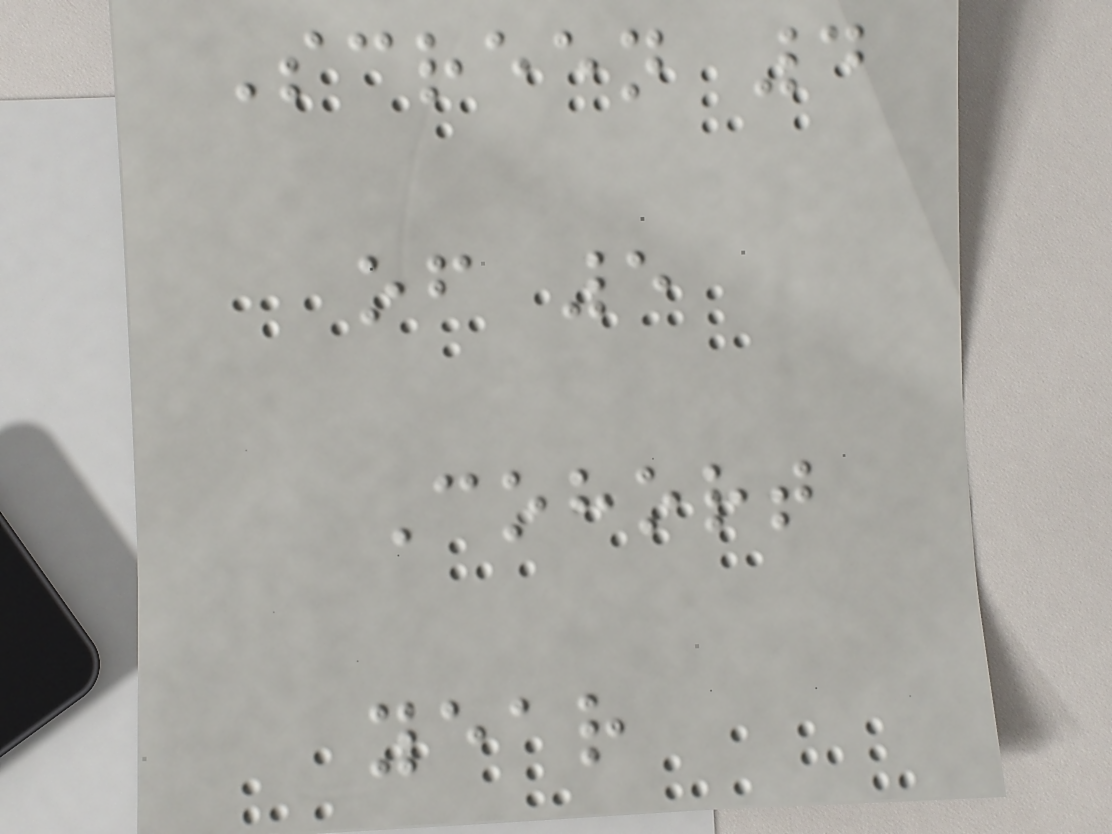Screen 4
of 5
Cohort
year
